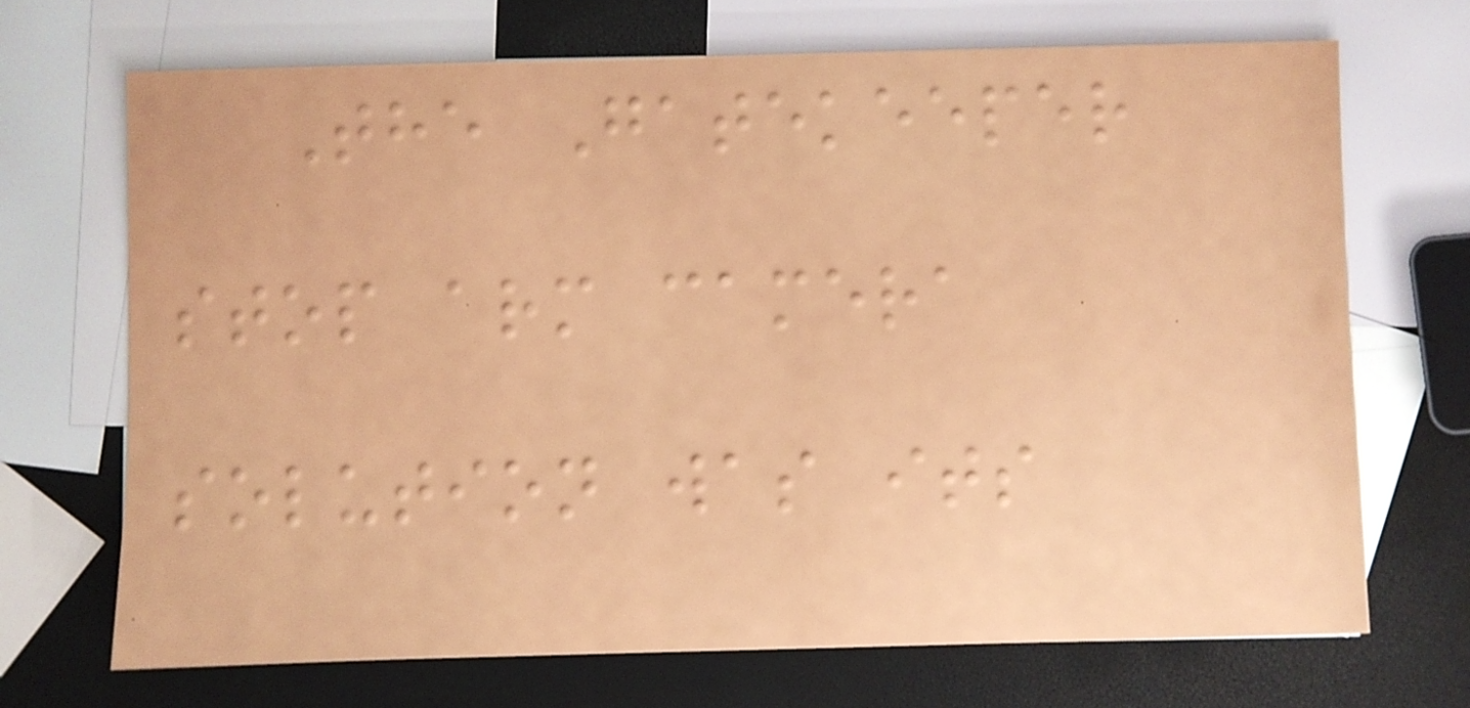The Gatekeeper
stop arm camera
solution was its
